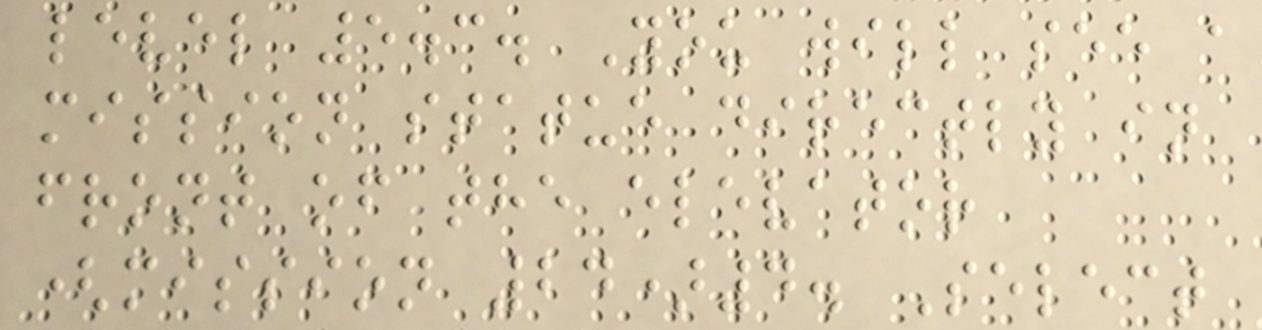level 5.3. You will see a
mission statue directly in
front of the elevator
(mission 24)4. Select
